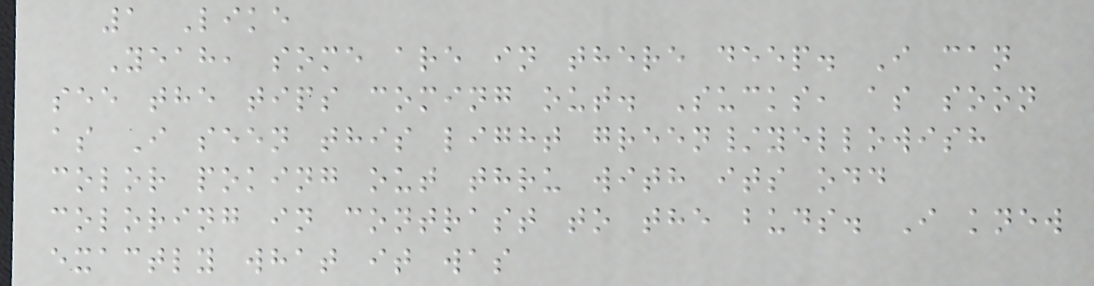1 Like
Yeah, some are in there deep. I can
see the tips coming out. Sucks, as soon
as I seen this light green/yellowish
color poking out thru with its odd
coloring in contrast to the buds. I knew
exactly what it was
